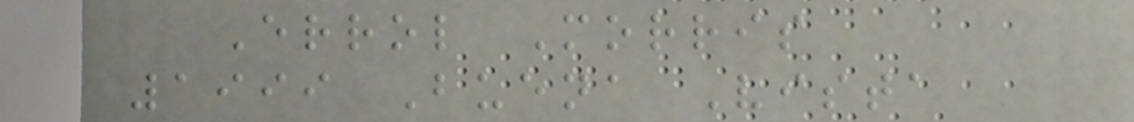Errol Morris
1999 Buena Vista
